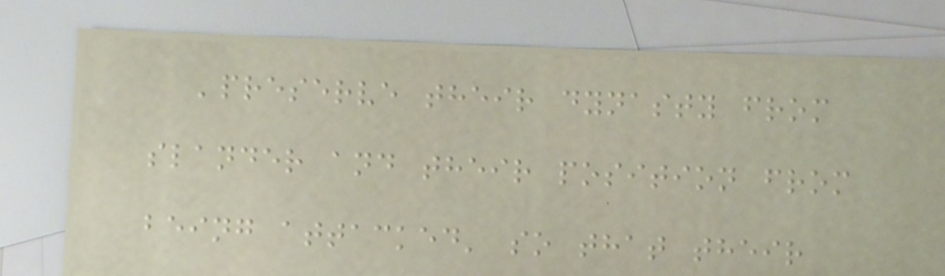'preserve their dynasty from
slander and their position from
being attacked' so that their
